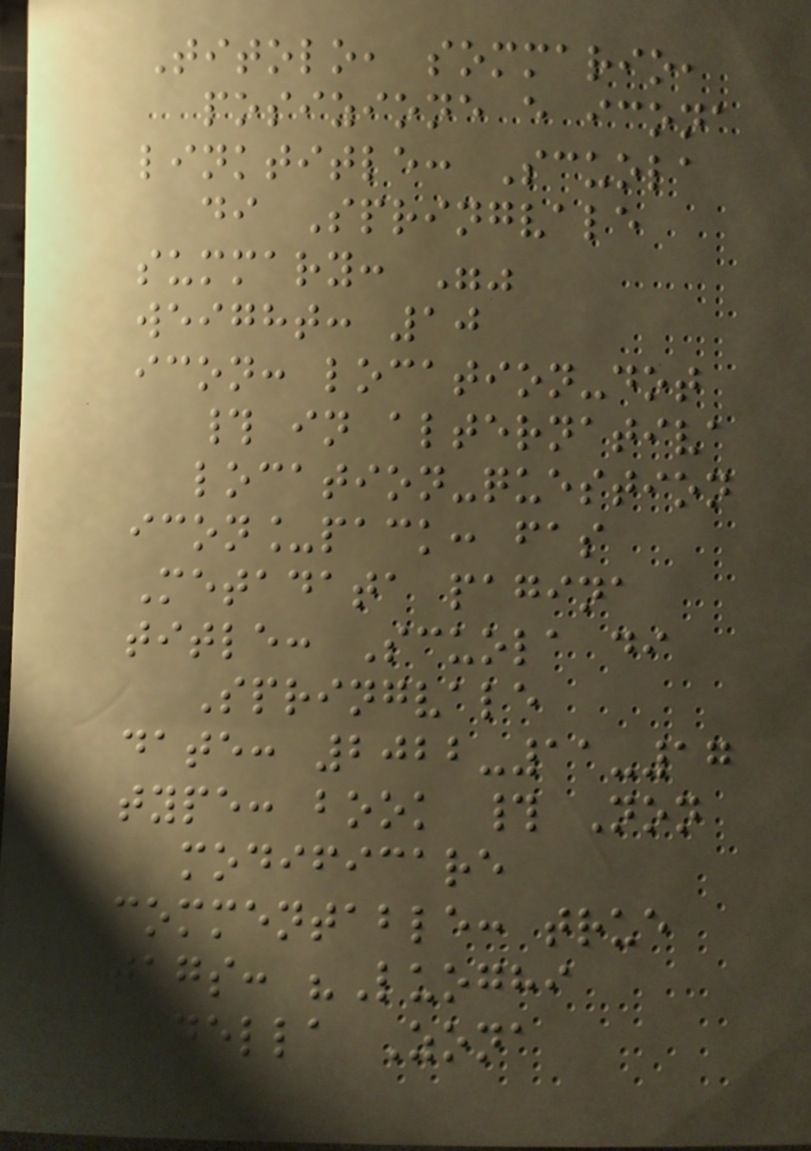Titolo, sommario,
posizione e icona
linktitle: Scuola
di Springvale
summary: ""
weight: 10
icon: location-dot
# in alternativa
location-question
icon_pack: fas
Metadata pagina
title: Scuola di
Springvale
date: 2022-11-17
type: book # Non
modificare
commentable: true
tags: "Luoghi
della Zona
